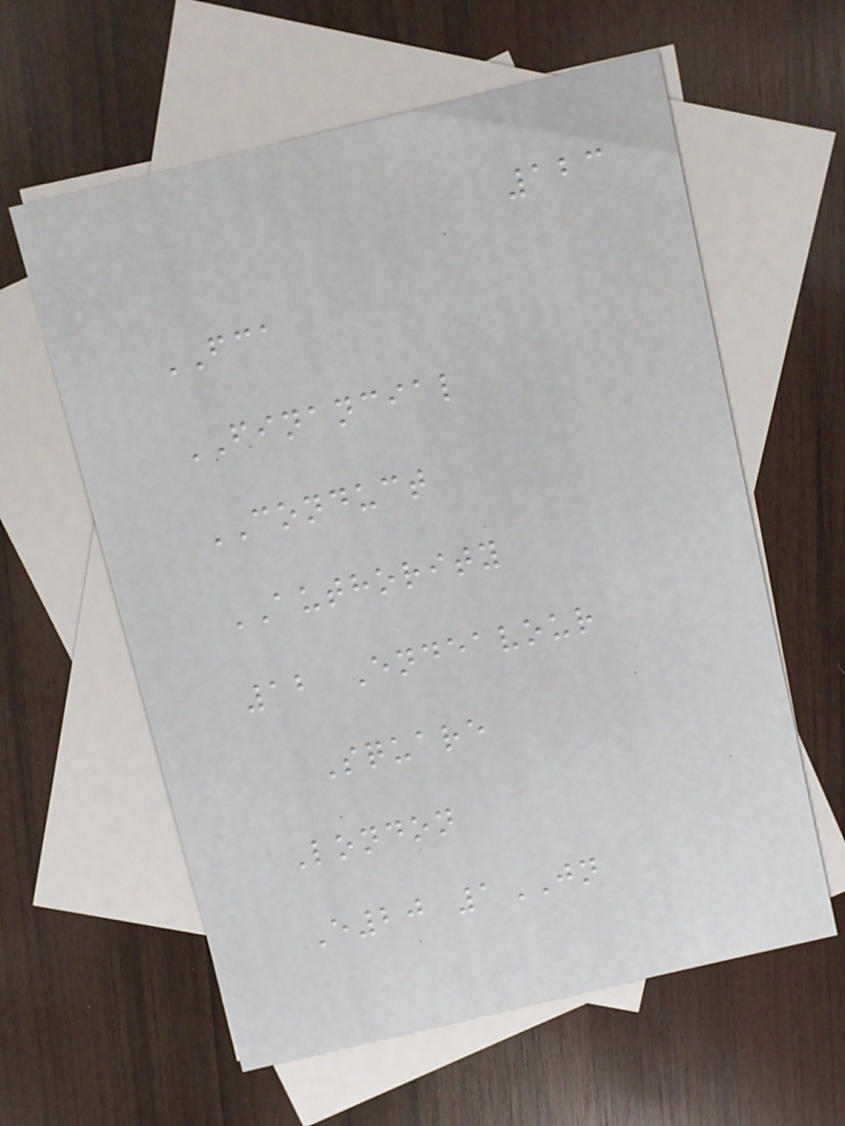123
FCA
FINANCIAL
CONDUCT
AUTHORITY
12 Endeavour
Square
London
E20 1JN
